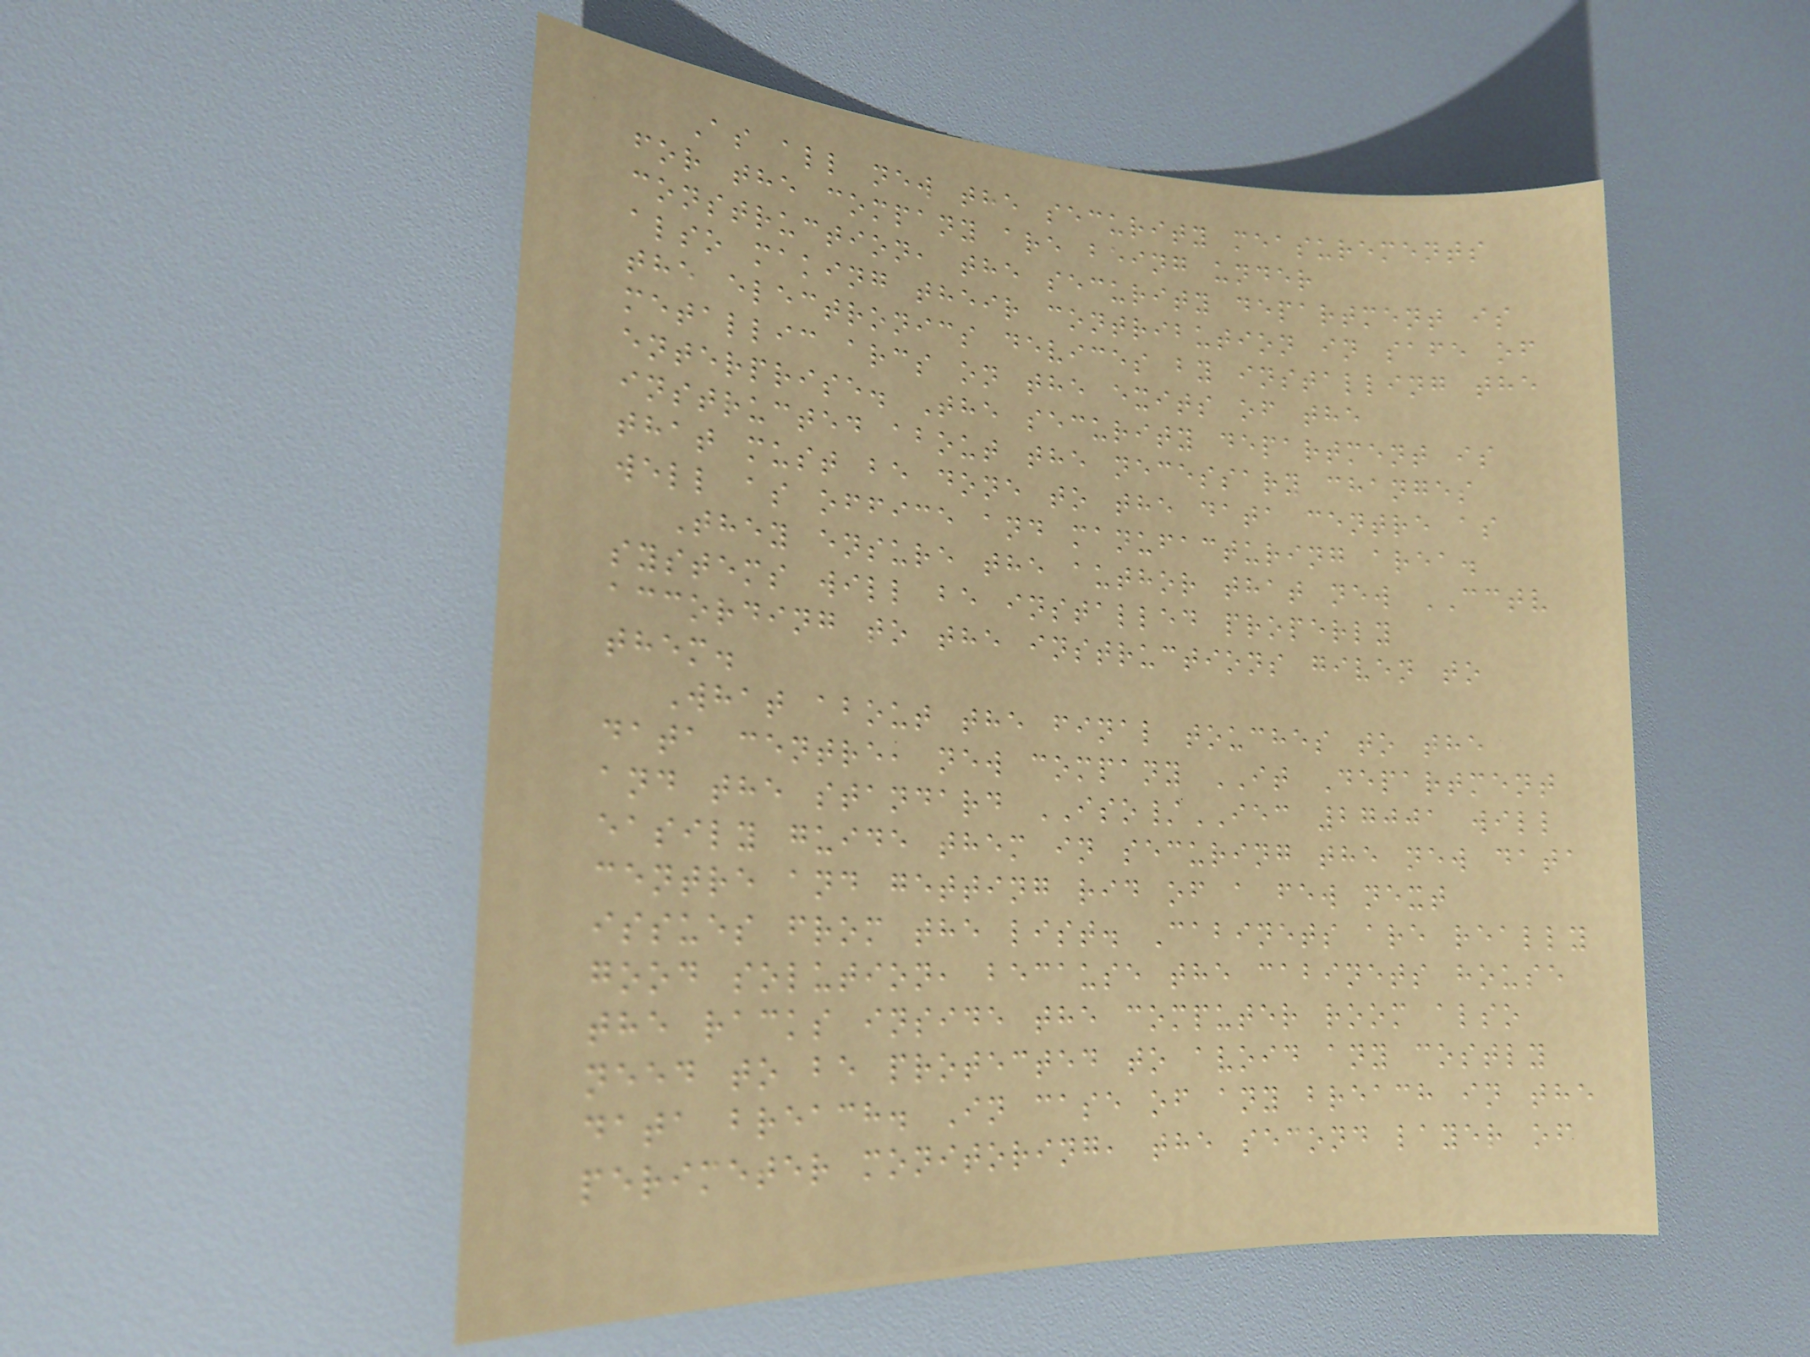As all new the security measurements
for the company are being under
construction, the security department is
also making their contribution in safe of
the electronics devices by installing the
metallic arcs on the exits of the
enterprise. The security department is
instructed about the necessary changes
that must be done to the data centre as
well as office and manufacturing area.
They ensure the author that new CCTV
systems will be installed properly
according to the instructions given to
them.
What about the final touches to the
data centre, new company IT Department
and the standard ISO/IEC 27001 will
easily guide them in securing the new data
centre and getting rid of a few next
issues from the list. Cabinets are really
good solution, because the cabinets house
the racks inside the computer room also
need to be protected to avoid any costly
data breach. In case of any breach in the
perimeter monitoring, the second layer of
